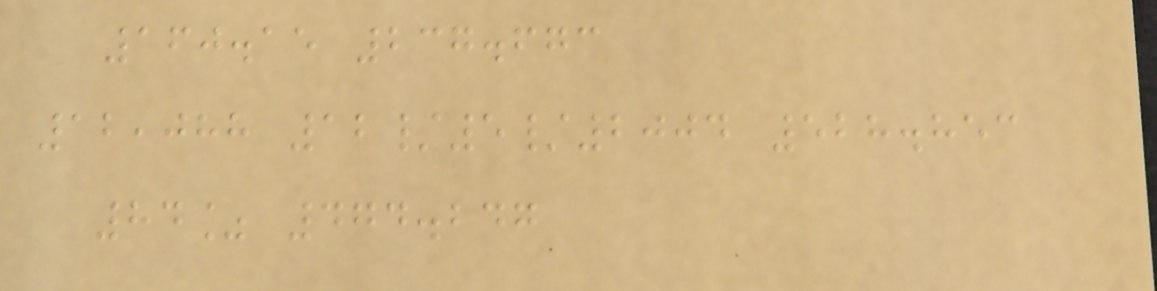160.15 237.673
12,088 12/5/2004 528.853
84% 474.247
